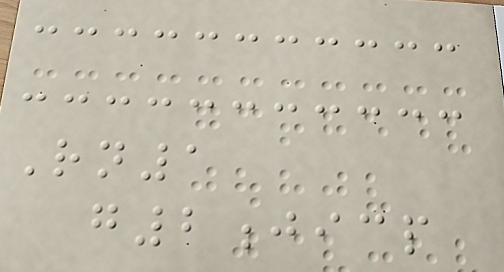Rn1
g2jicp
